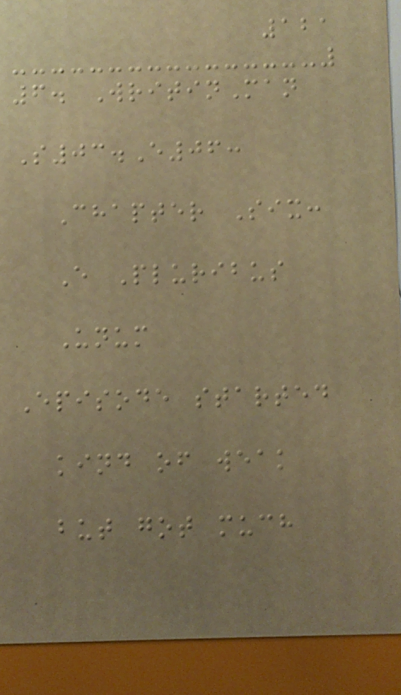121
6. WritinMan
S03.E06:
Chapter Six:
E Pluribus
Unum
Episode started
kind of weak
but got much
